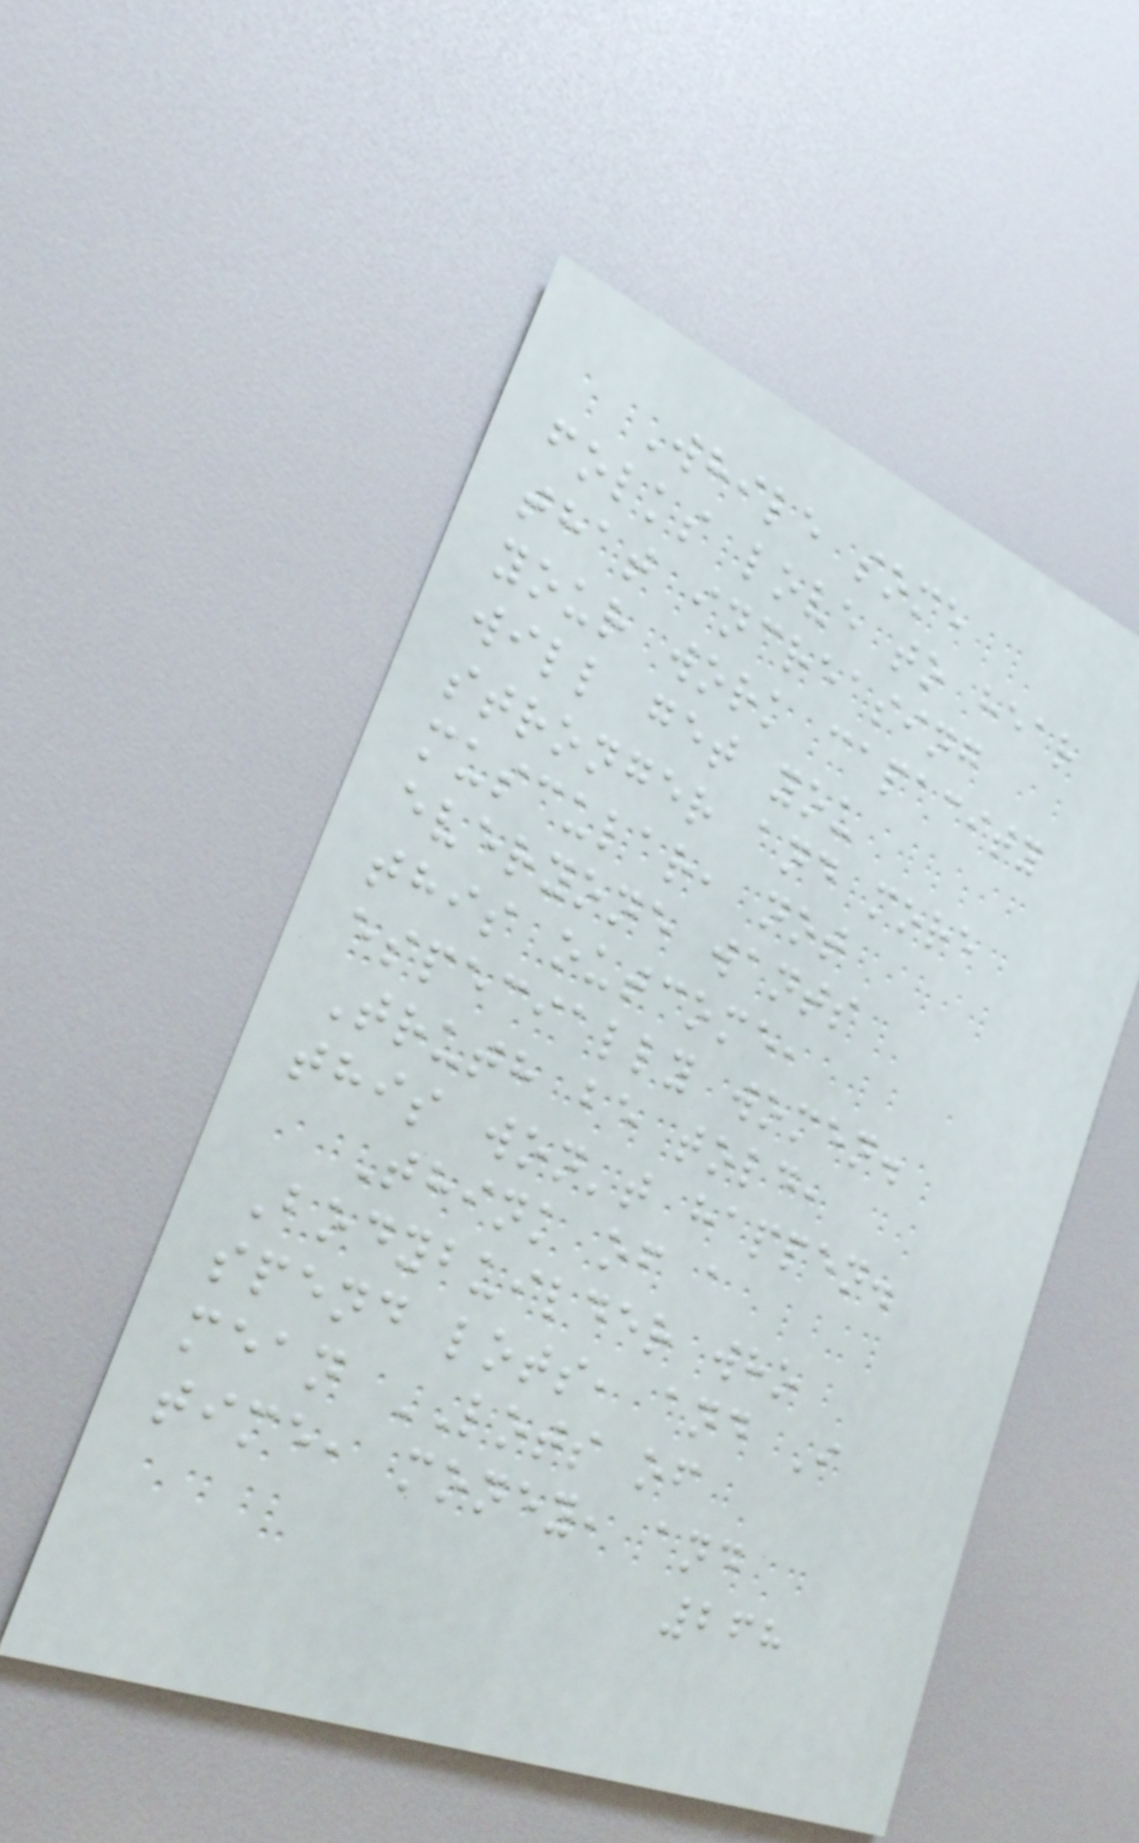While some
folks love to hear
that increasing
your work capacity
will get you
stronger and more
muscular, not
everyone wants
this outcome,
especially women.
Truth be told,
this won't happen.
Think of a
Bodybuilder who
spend lots, and I
mean LOTS of
time, money, and
268
